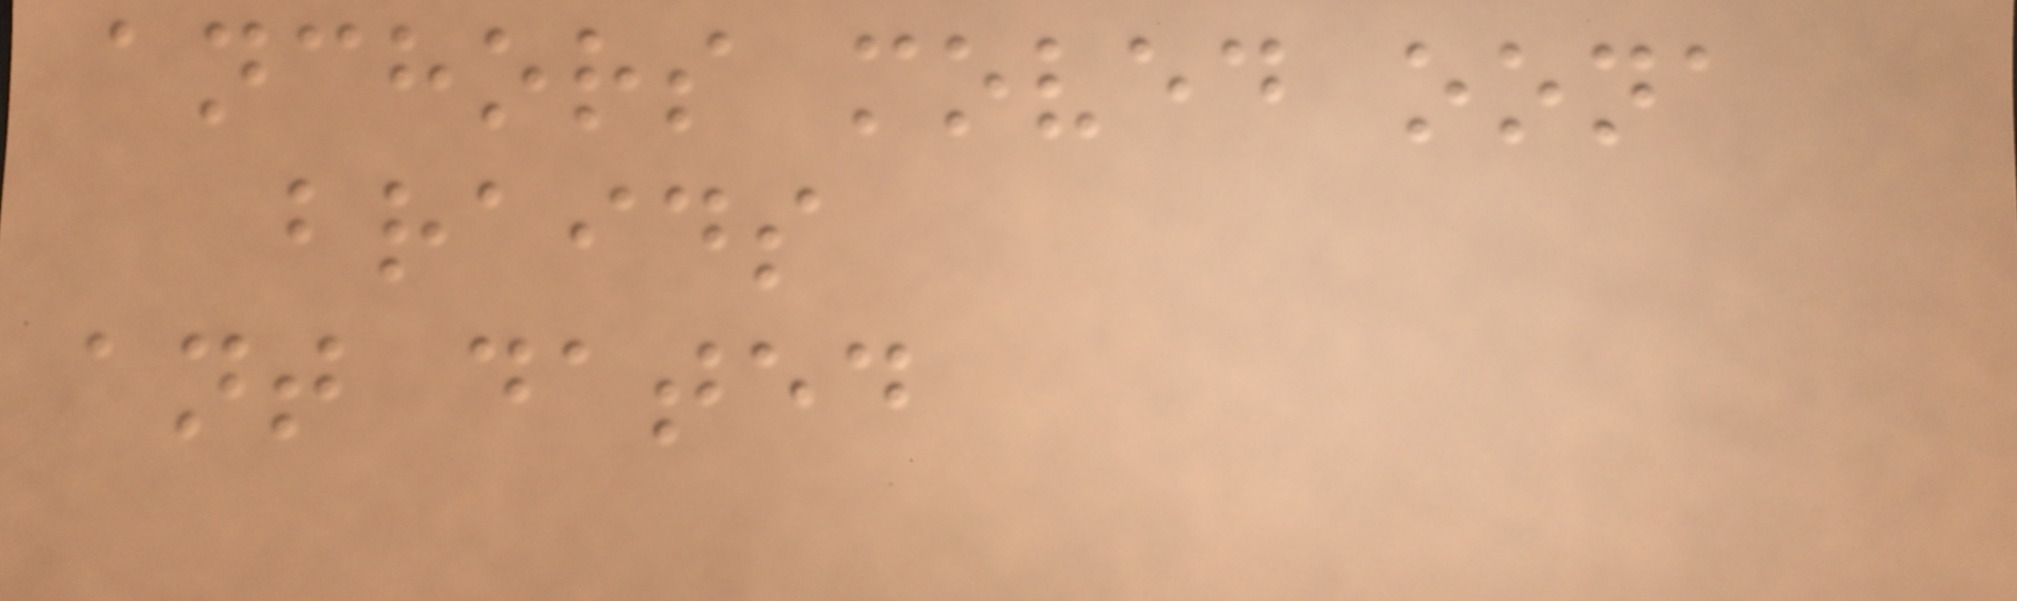anchors moved oona
braids
ant dated
